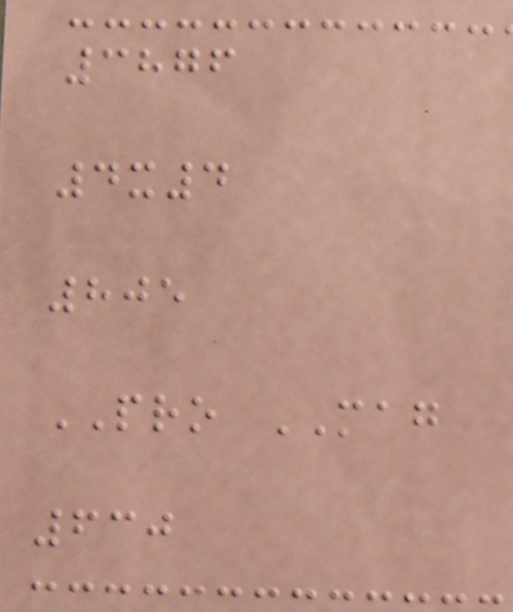3876
4x4
805
PRO MAG
630
